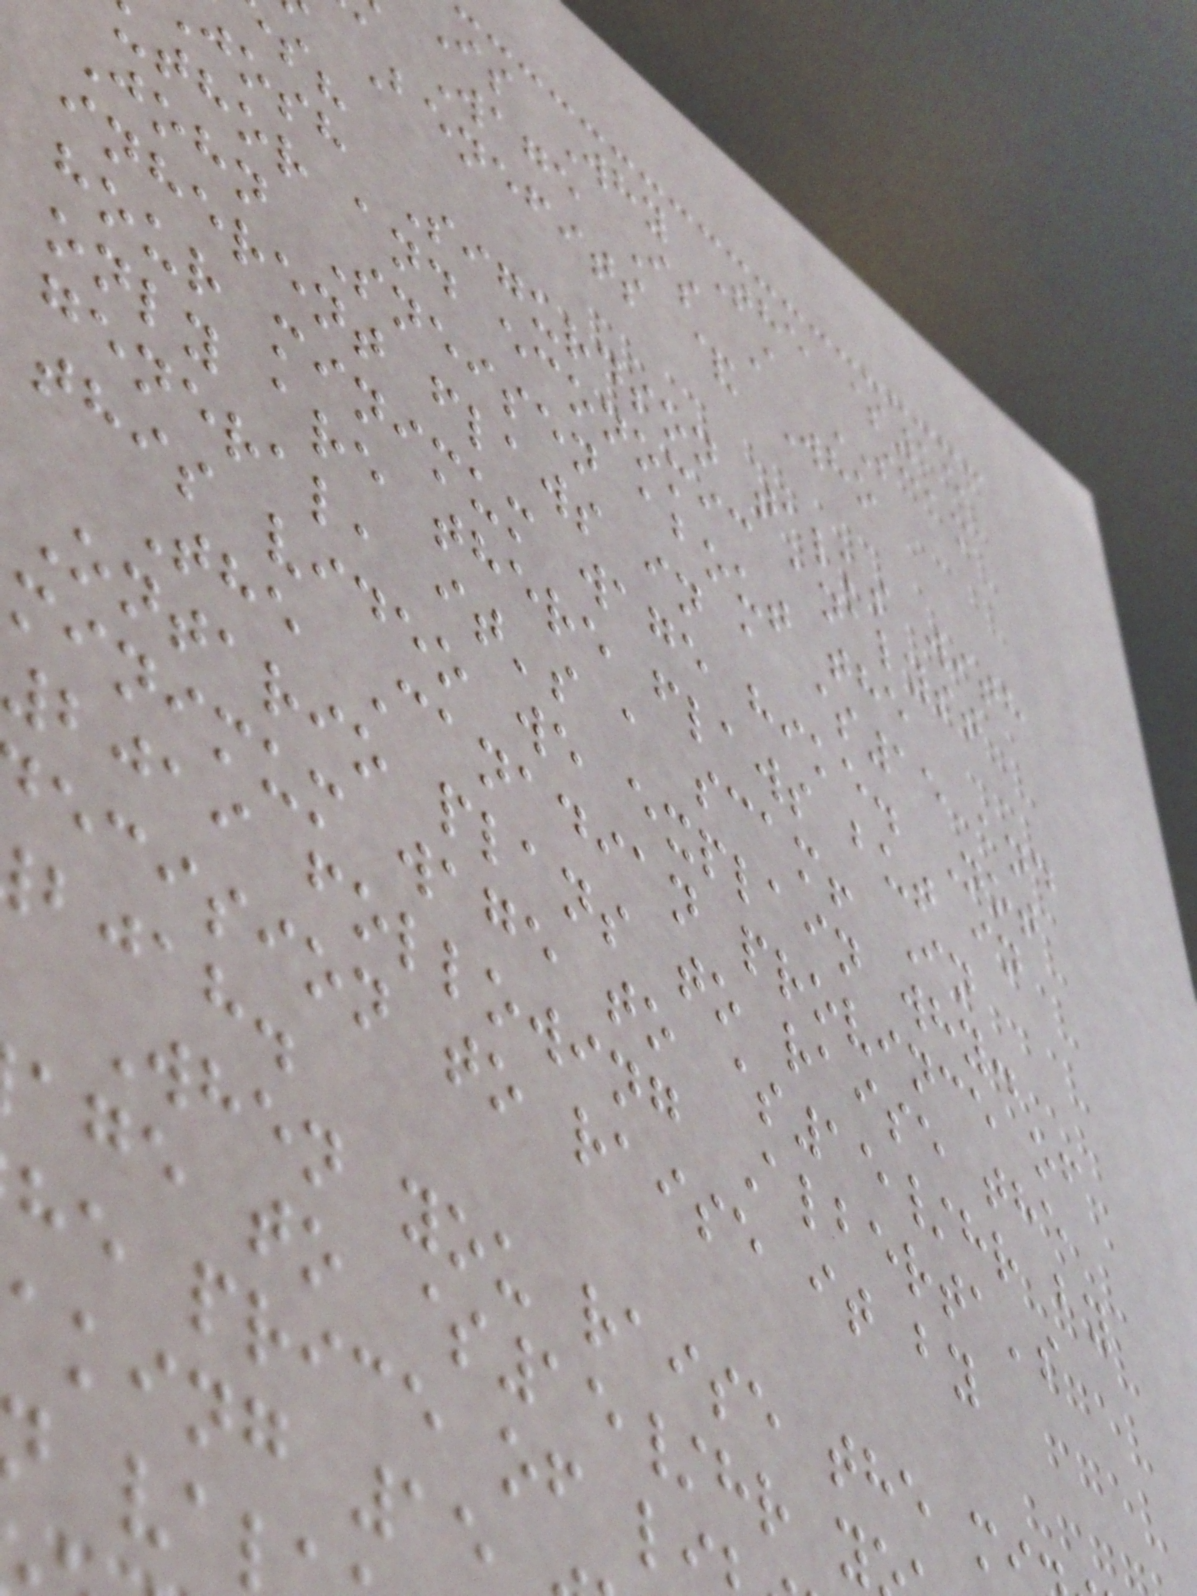is Why The $15
Wage Is A SCAM
Benefits & Who
josh Sigurdson talks with
thor and economic analyst
John Sneisen about the
inherent flaws in a $15 and
hour minimum wage hike. Not
only are there flaws but in
general, it's a scam! In
this video we explain why.
The Canadian province of
Ontario plans to raise the
minimum wage to $15/hr by
2019 following Alberta's
ecision to raise it by
bjah.
When you raise the m
age to $15/hr y
he price of l
aking 15
